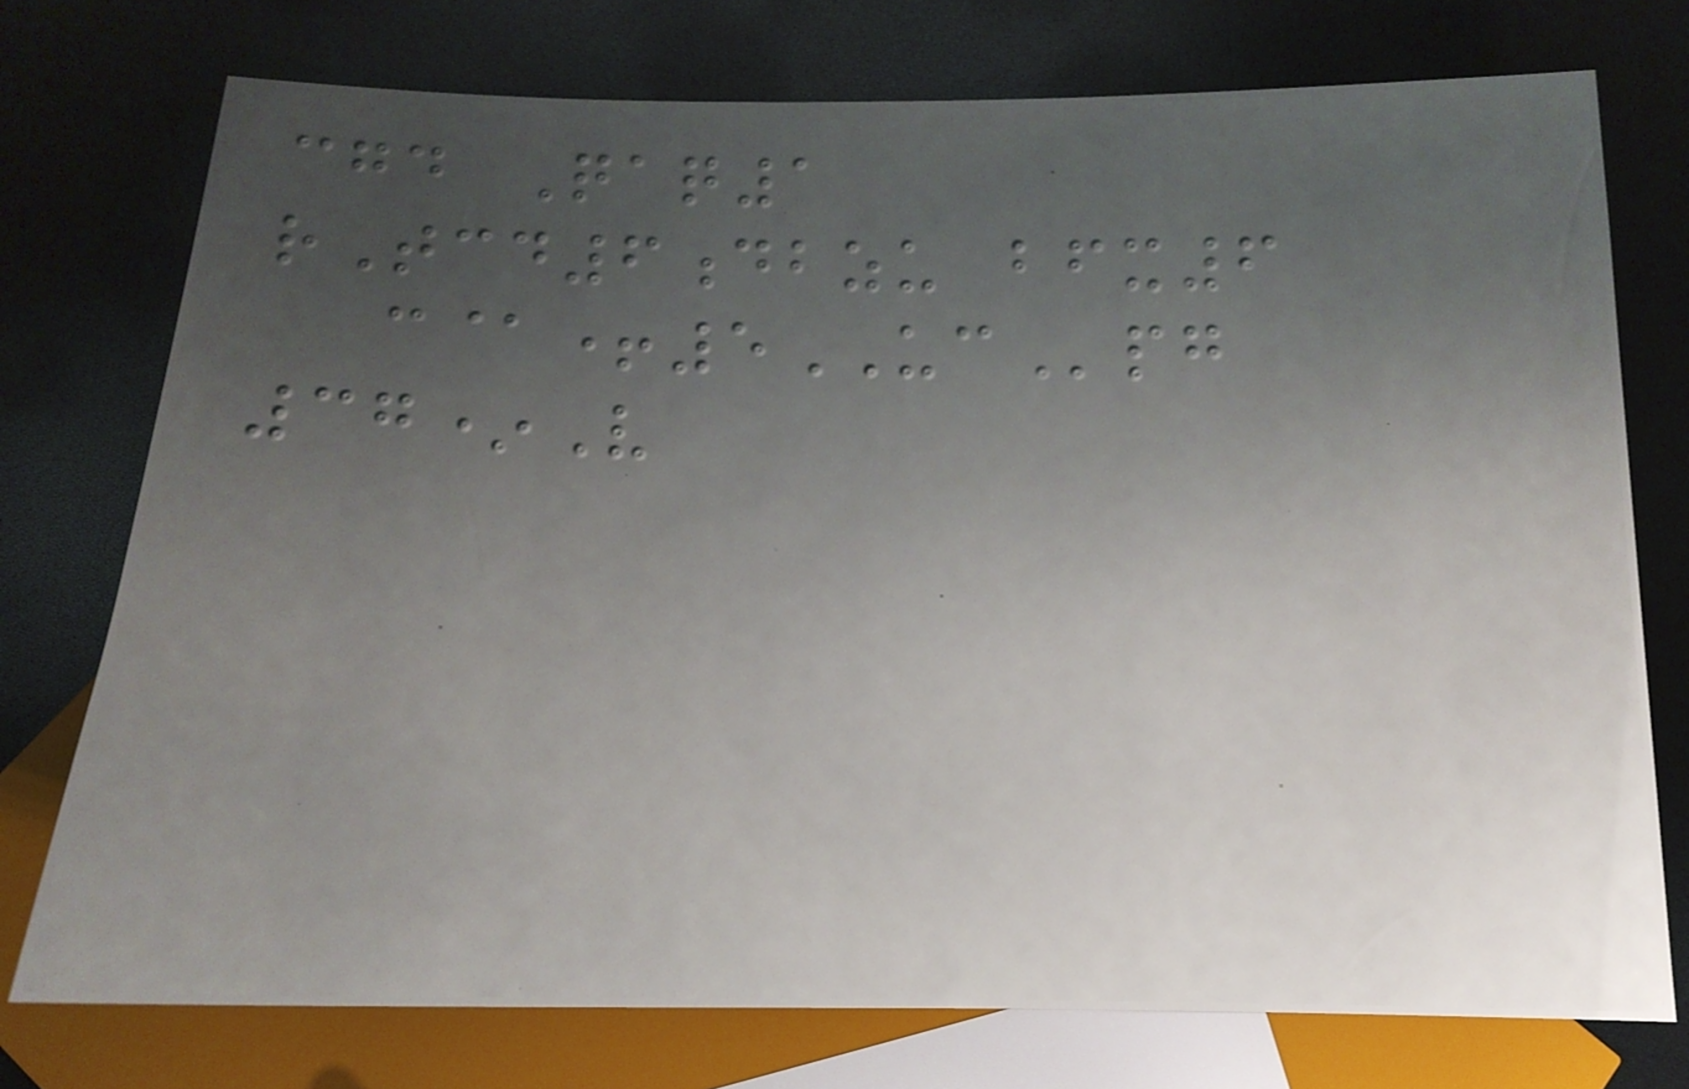cgd Qaq1
rTcd6dbzu bfx6
c@+5UCpg
37*V
